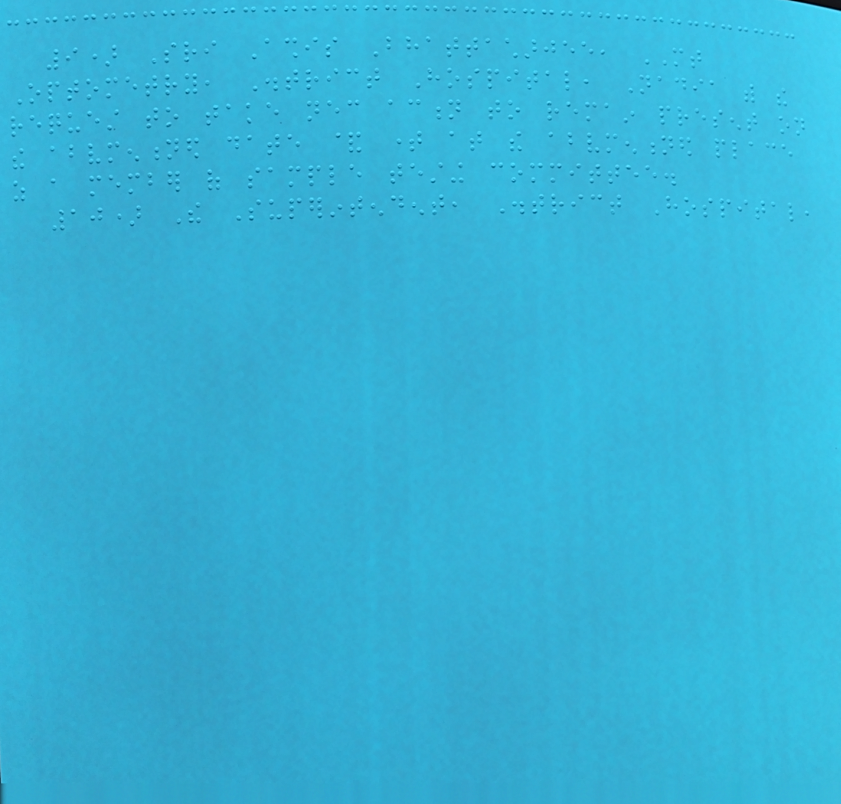9) Sri Ashis Bhattacharjee, MT
Optometry, District Hospital, Nadia with the
request to take necessary action to remain present on
the abovementioned date & time at the abovementioned place
as a member of sample testing committee.
10) The Superintendent, District Hospital,
